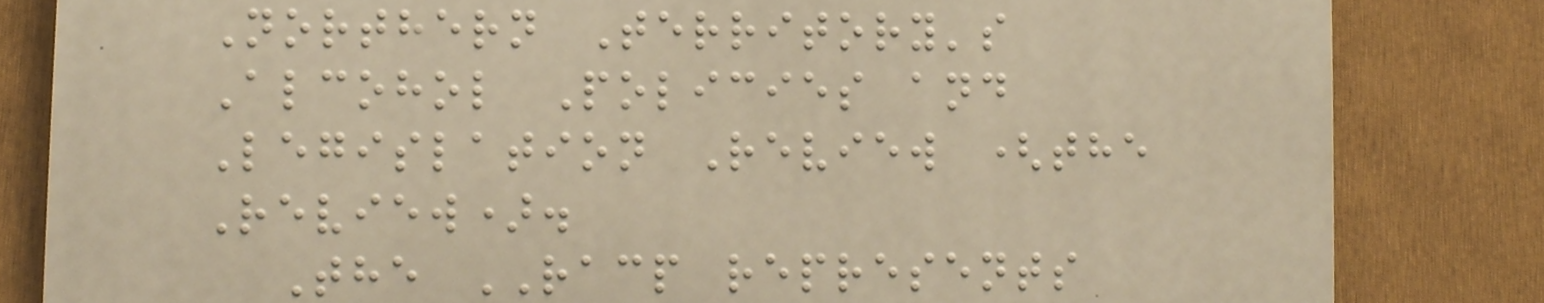Northern Territory's
Alcohol Policies and
Legislation Review (the
Review).
The RACP represents
